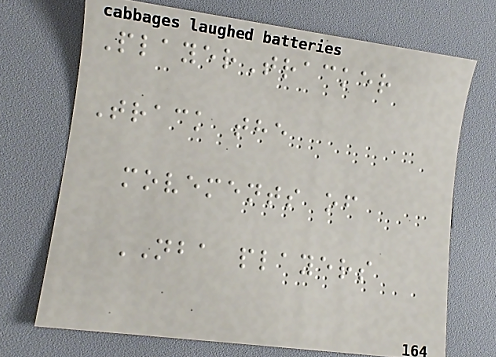PlayerTracker
Track the
movements of
NBA players
